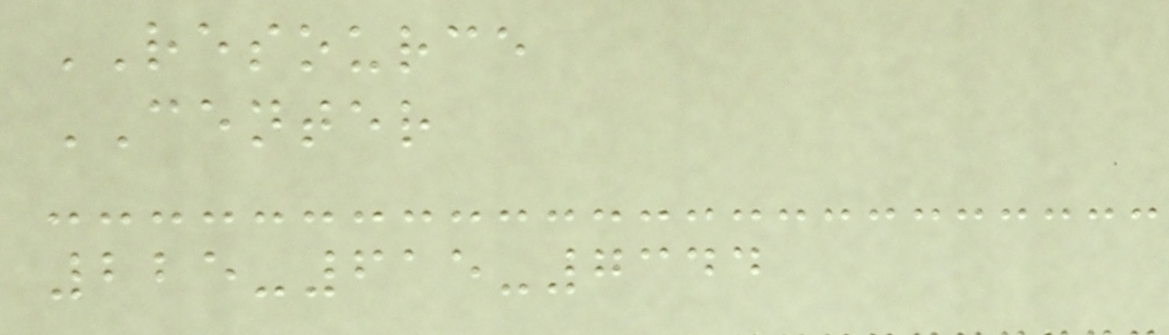RESOURCE
CENTER
225-615-7344
